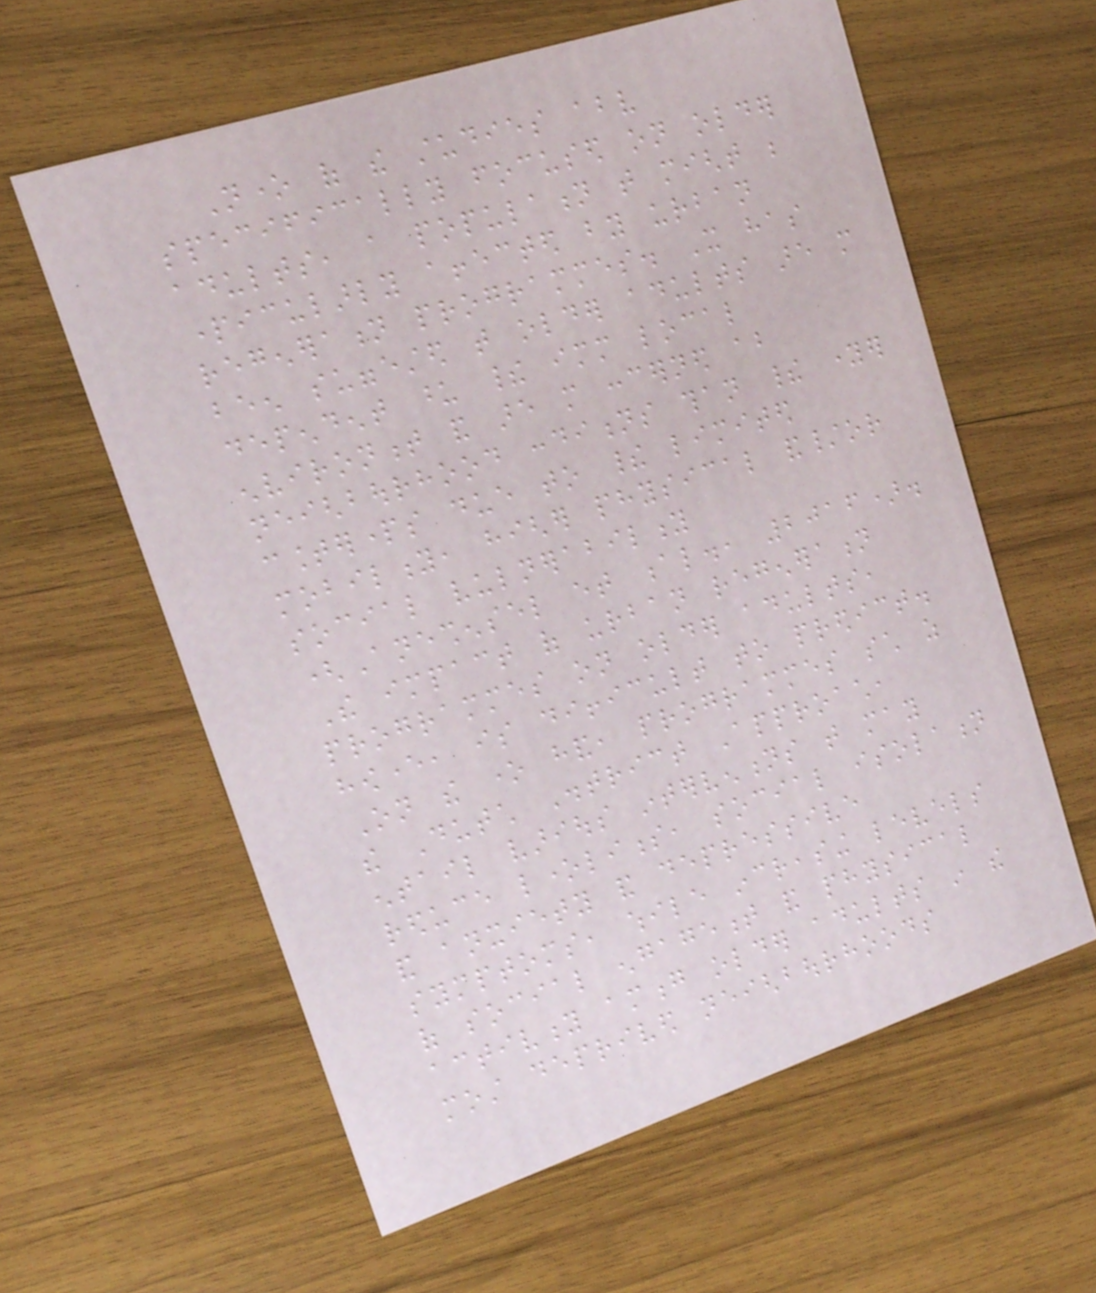None of the studies above
specifically focused on older
adults, a population that might be
particularly affected by urban
regeneration programmes. It has
been suggested that older adults are more
dependent upon their immediate local
environment and are more concerned about
neighbourhood conditions than their younger
counterparts due to their limited
mobility, higher physical and/or
social vulnerability
(Aneshensel et al., 2016).
The impact of urban regeneration
programmes on older adults,
however, is difficult to predict.
On the one hand, programmes such as
the Dutch District Approach,
entail various interventions that may
reduce loneliness, social isolation
and anxiety and depressive
symptoms, while increasing levels
of social engagement and physical
activity among older adults in the
most deprived neighbourhoods
